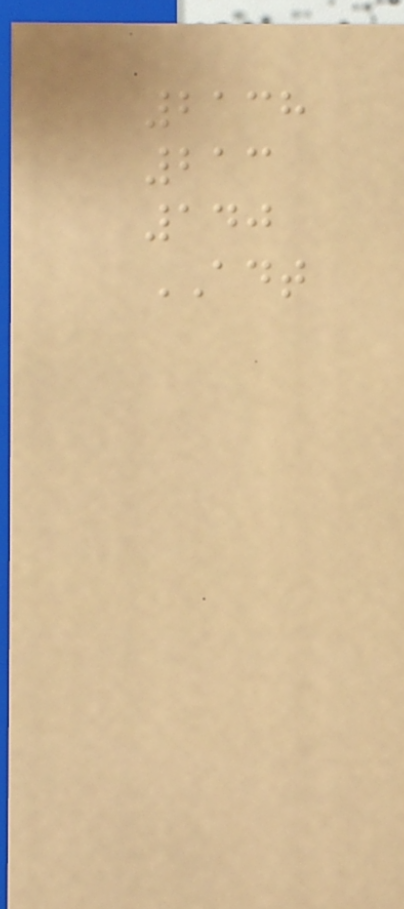2138
213
140
ADT
